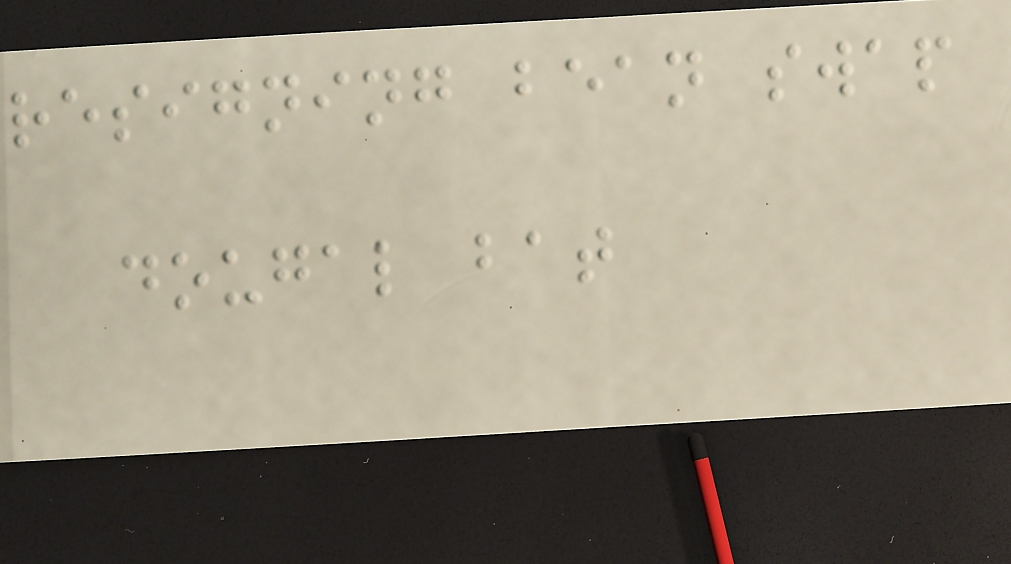resigning bean swap
dougal bat
